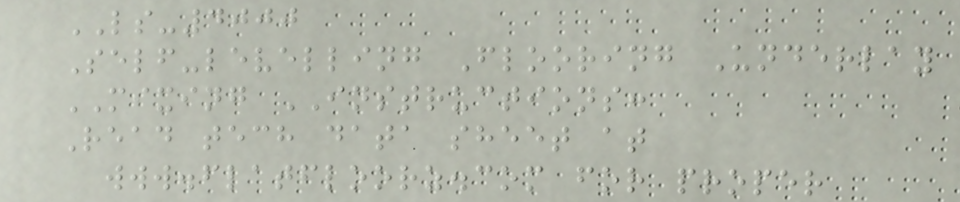LS-4000
Self-levelling Flooring Underlay
MIXING INSTRUCTIONS:
Read tech data sheet at
www.flatfloorz.com for proper
